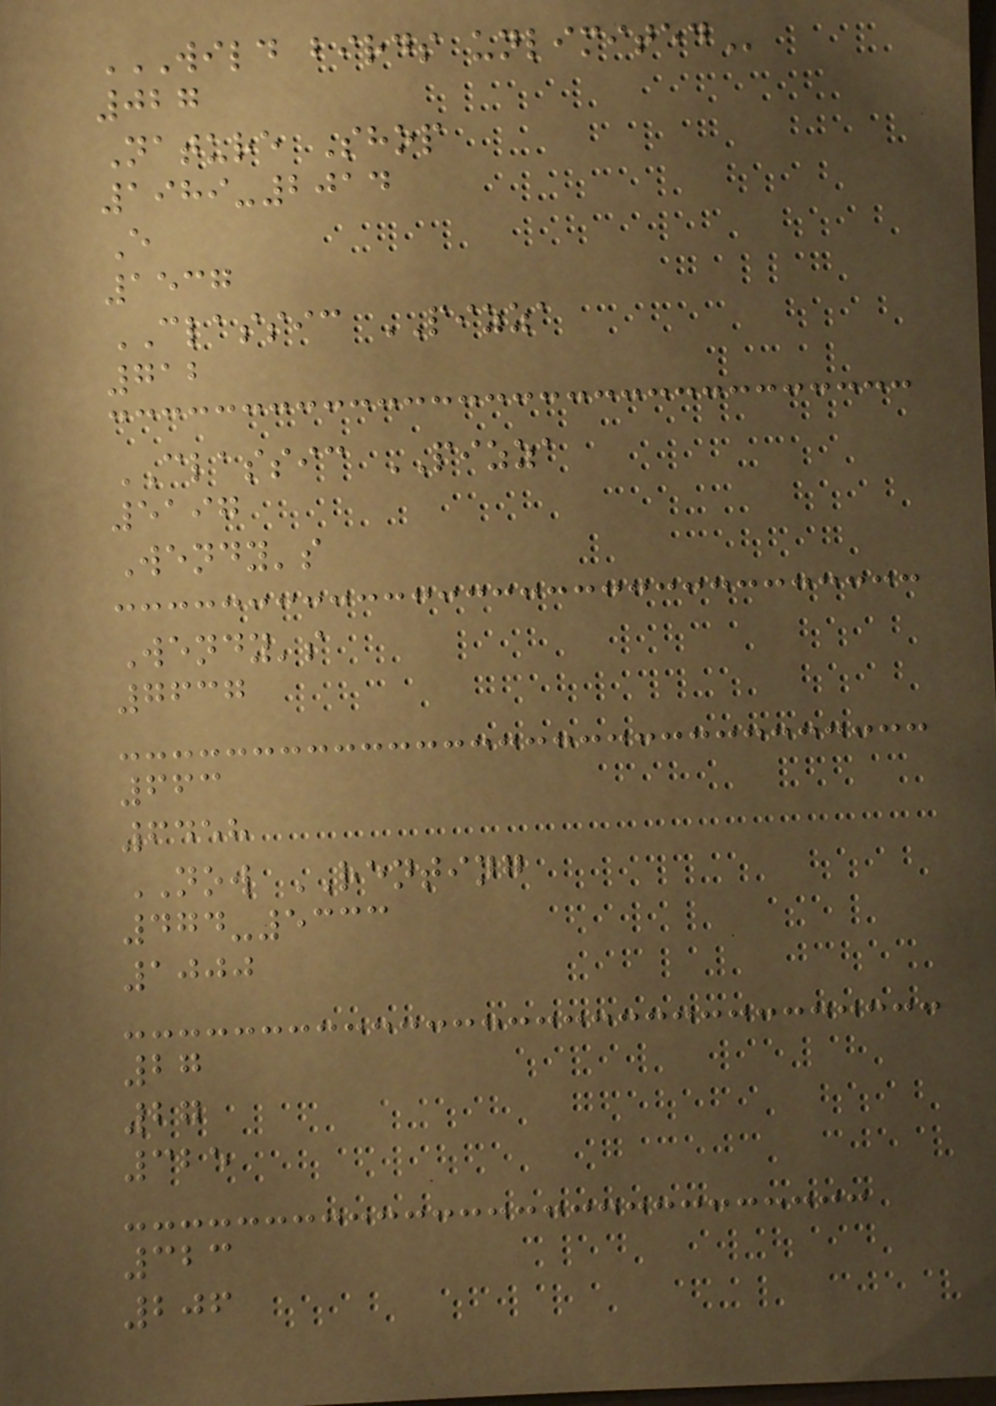WILD BIRDS UNLIMITED
027
Nature Shop
1989-2014
E
1537
CLASSIC PIZZA
712
CLASSIC PIZZA
5197
Wendy's
Wendy's
7637
663
6458
NOW RENTING
474-5333
1000
27
27
325
323
206
